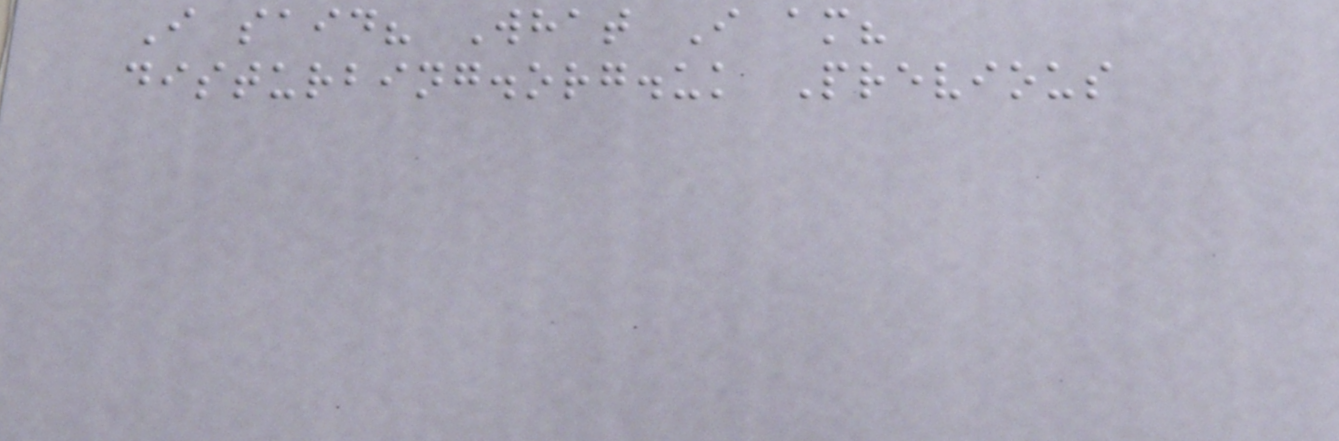I said? What I am?
disturbing.org.uk Previous
